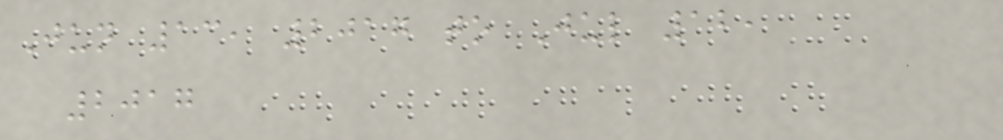Jun 13, 2017 to Jul 12,
2017
